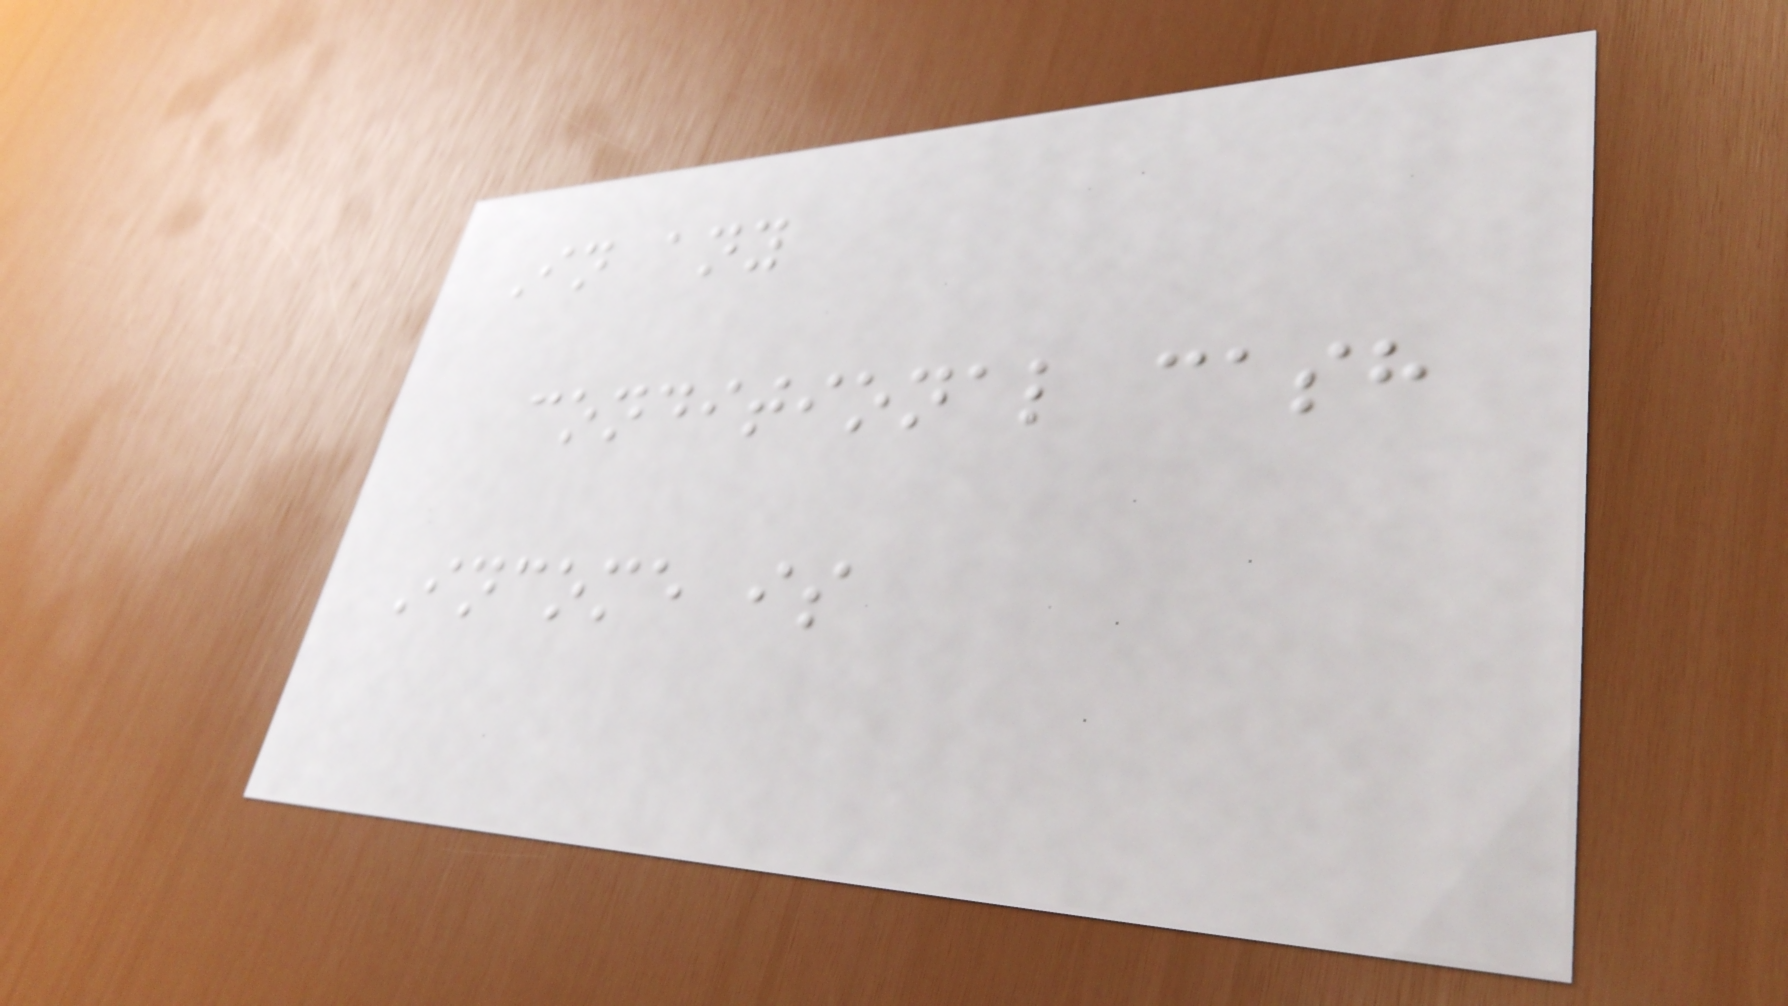In any
conditional cash
Income is
